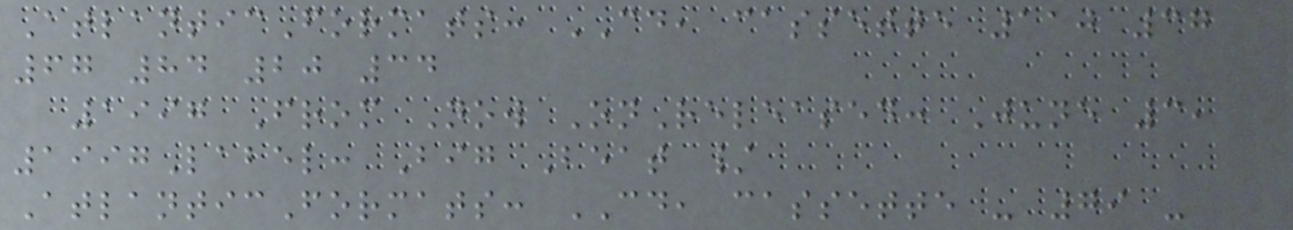AtlanticFormats: CD, cassette 110 37
67 84 20 34
1997 From Now OnReleased: June 3,
1997Label: Big Beat /
AtlanticFormats: CD, cassette - 79 -
